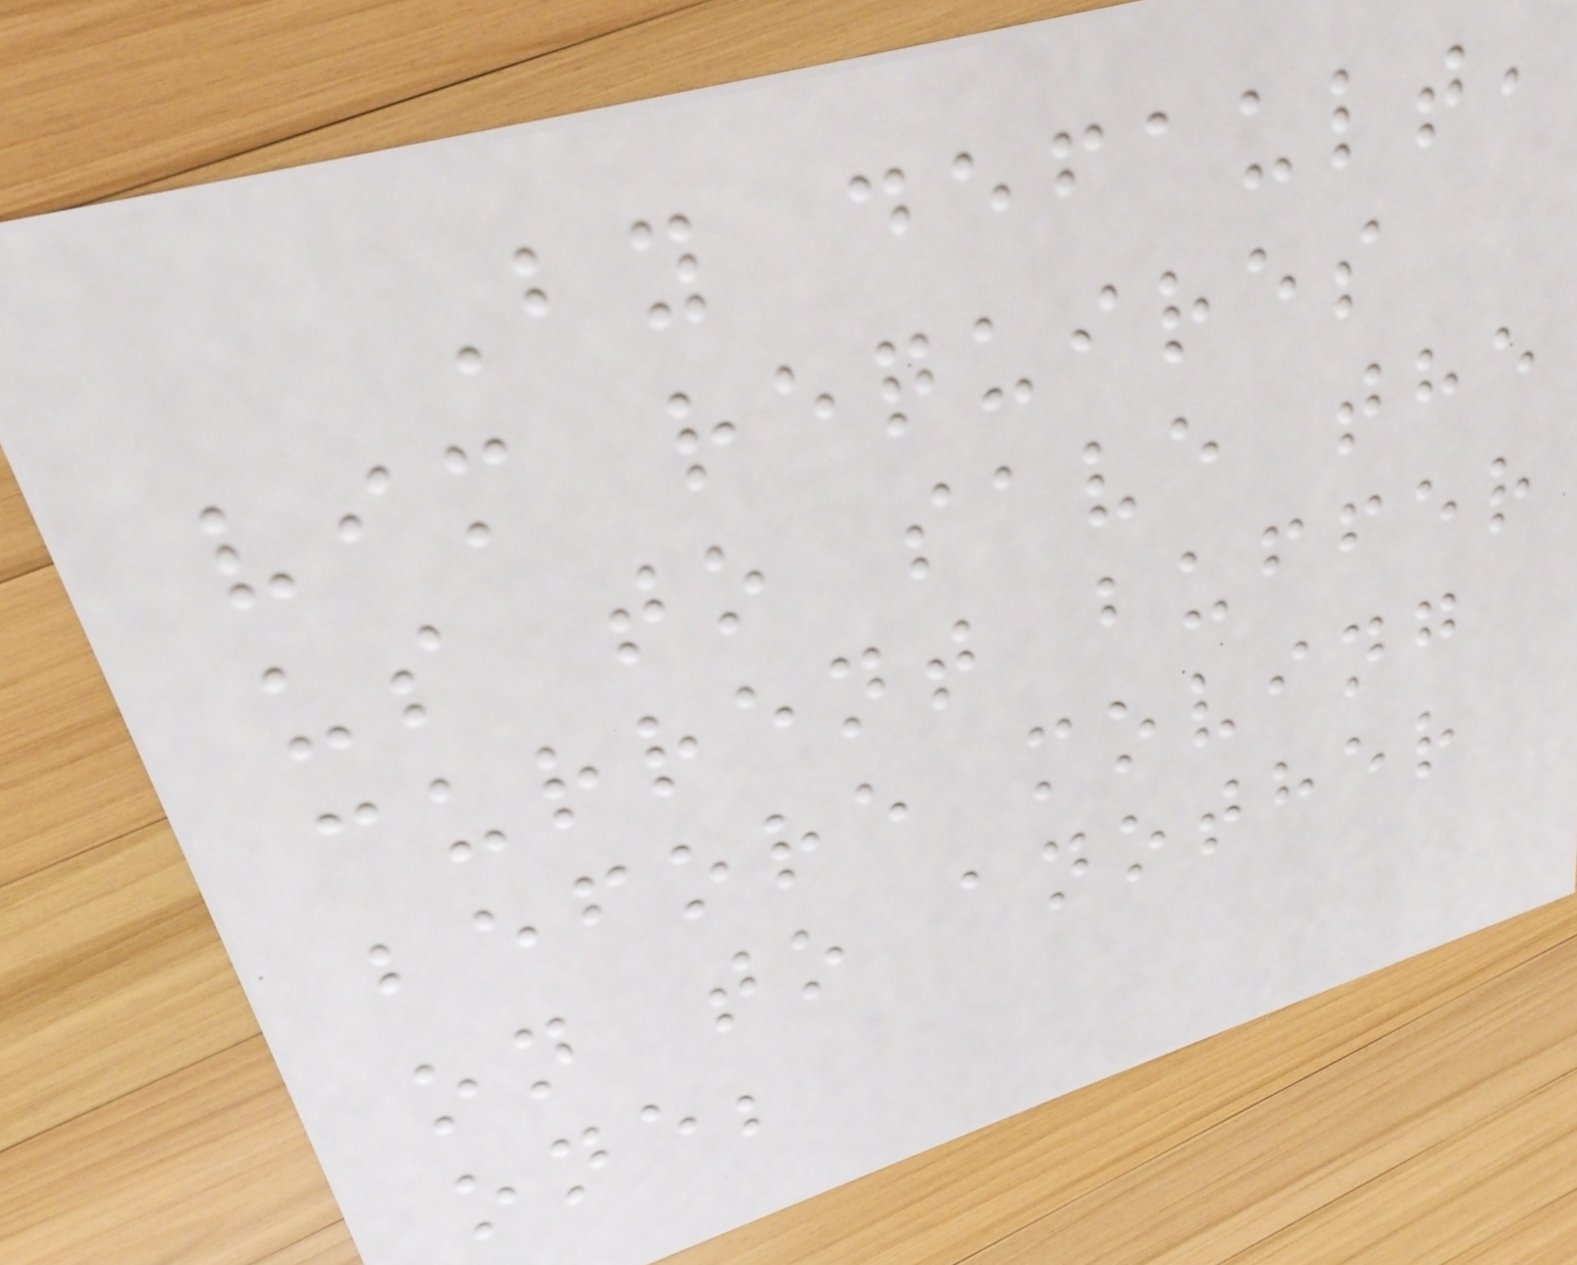By default,
vim requires
us to save the
current buffer
before moving
on to another
one;
